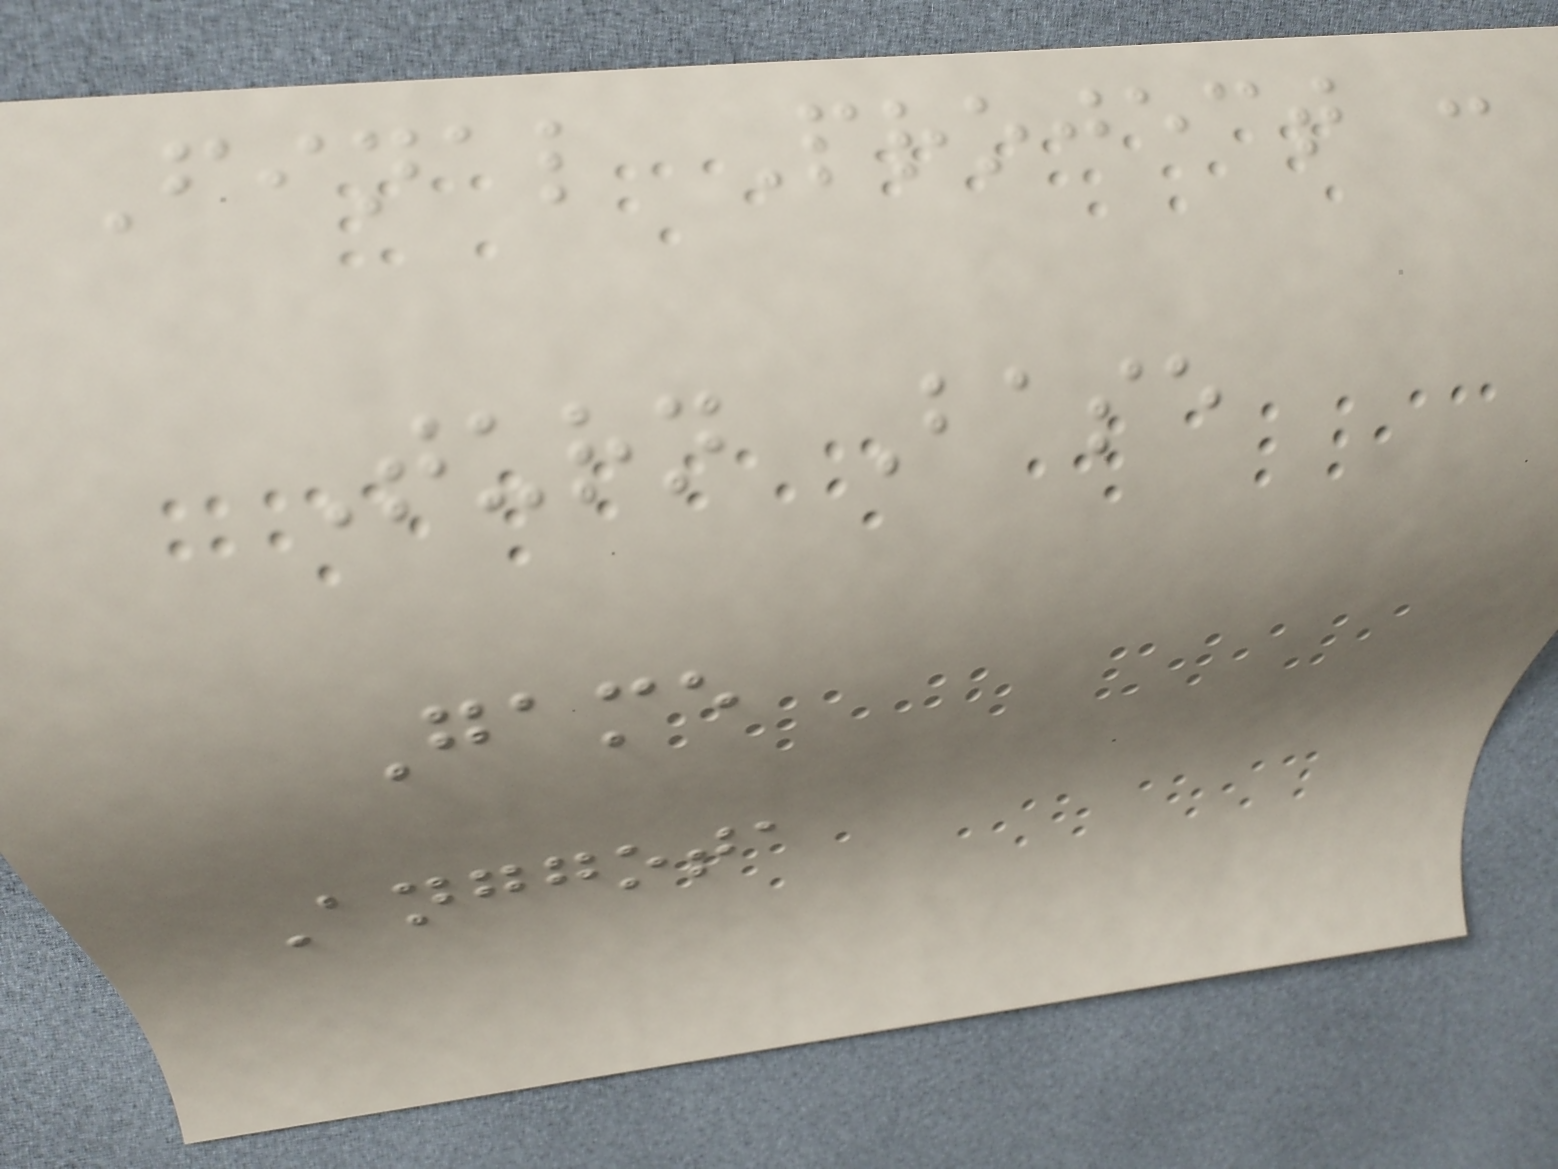Final Project :
Turn Base
Game
Anggota
